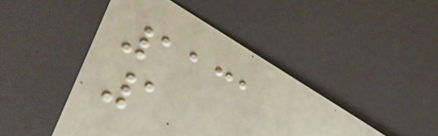1131
1
